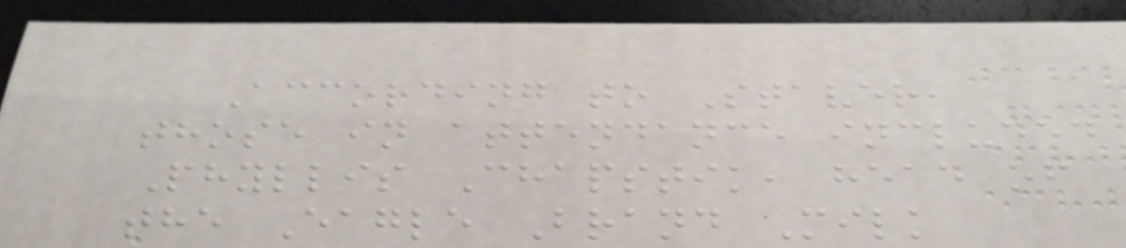According to Staver,
those in attendance included
Phyllis Chapstik, head of
the Eagle Brand Milk
